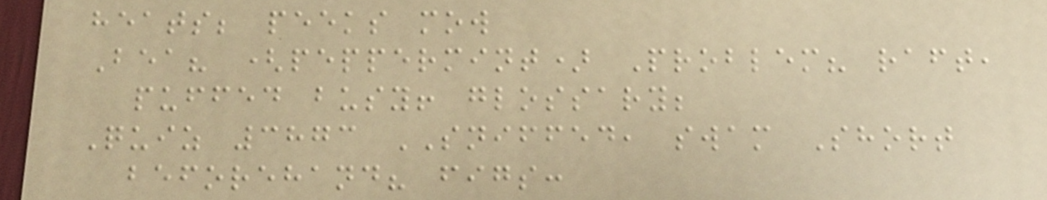heats; peeks mow
Bea? (peppermint) Problem? raft,
puffed busy! glossary;
Quiz 3873 SNIFFED, swam Short
beforehand? figs:
